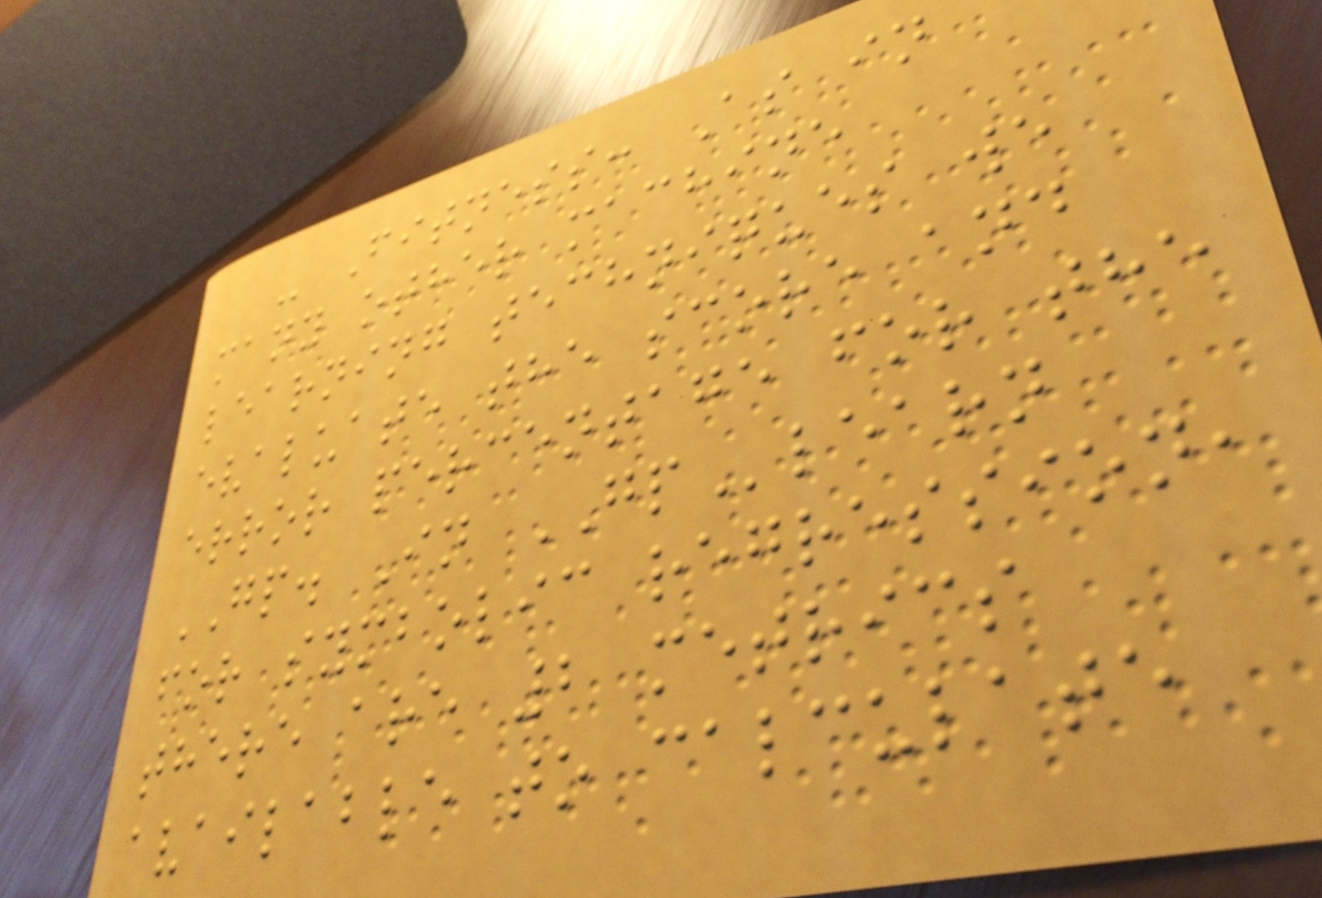- Fitness: As in
many other machine
learning techniques we
evaluate the score and
error percentage for the
GP. In GPlearn
for symbolic regression,
there are 2 metrics
available to calculate
